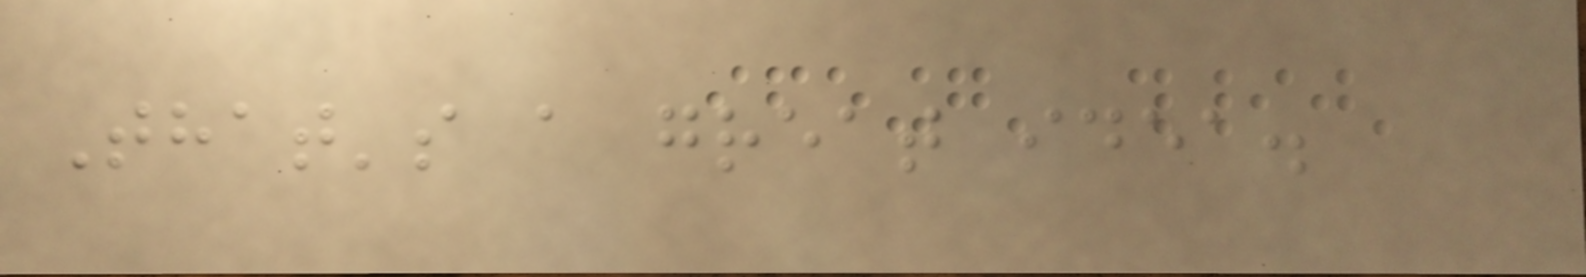That's a great idea.
